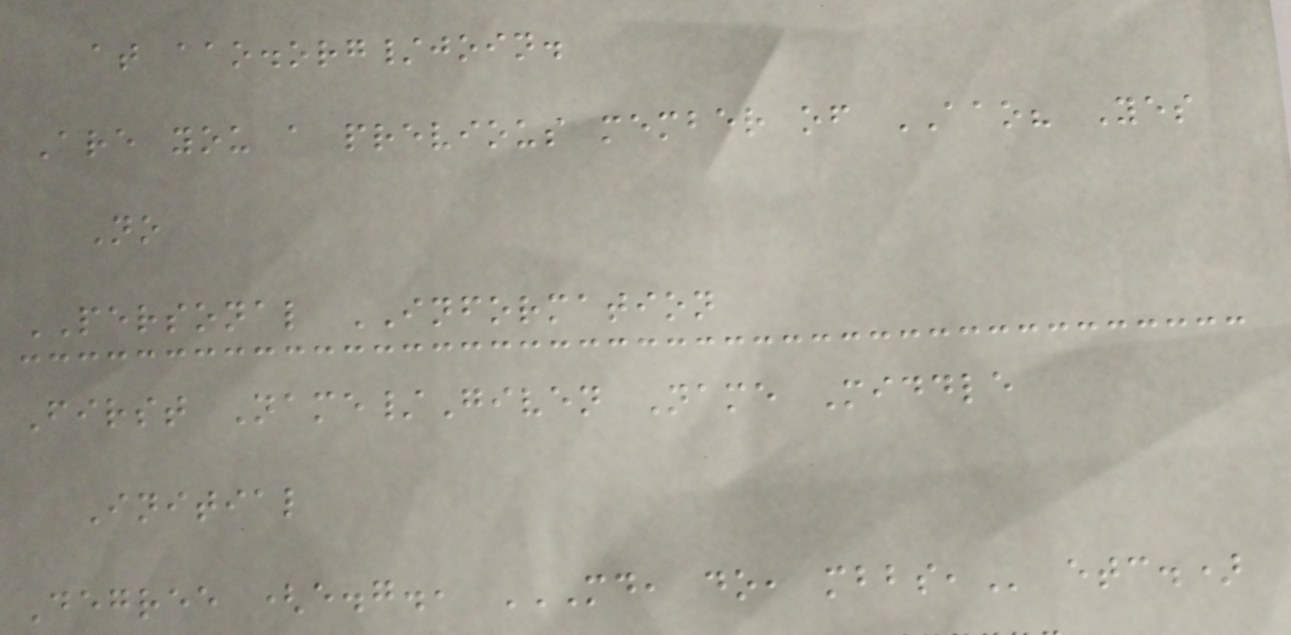at aao.org/join.
Are you a previous member of AAO? Yes
No
PERSONAL INFORMATION
First Name/Given Name Middle
Initial
Degree (e.g., MD, DO, MBBS, etc.)
